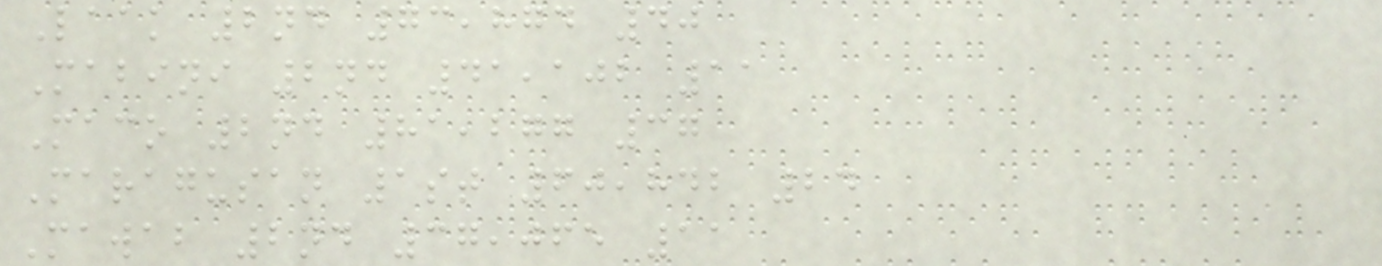Laak 2nd 73,874 40
Mabini 2nd 41,102 11
Maco 2nd 81,277 37
Maragusan 1st 60,842 24
Mawab 2nd 37,065 11
